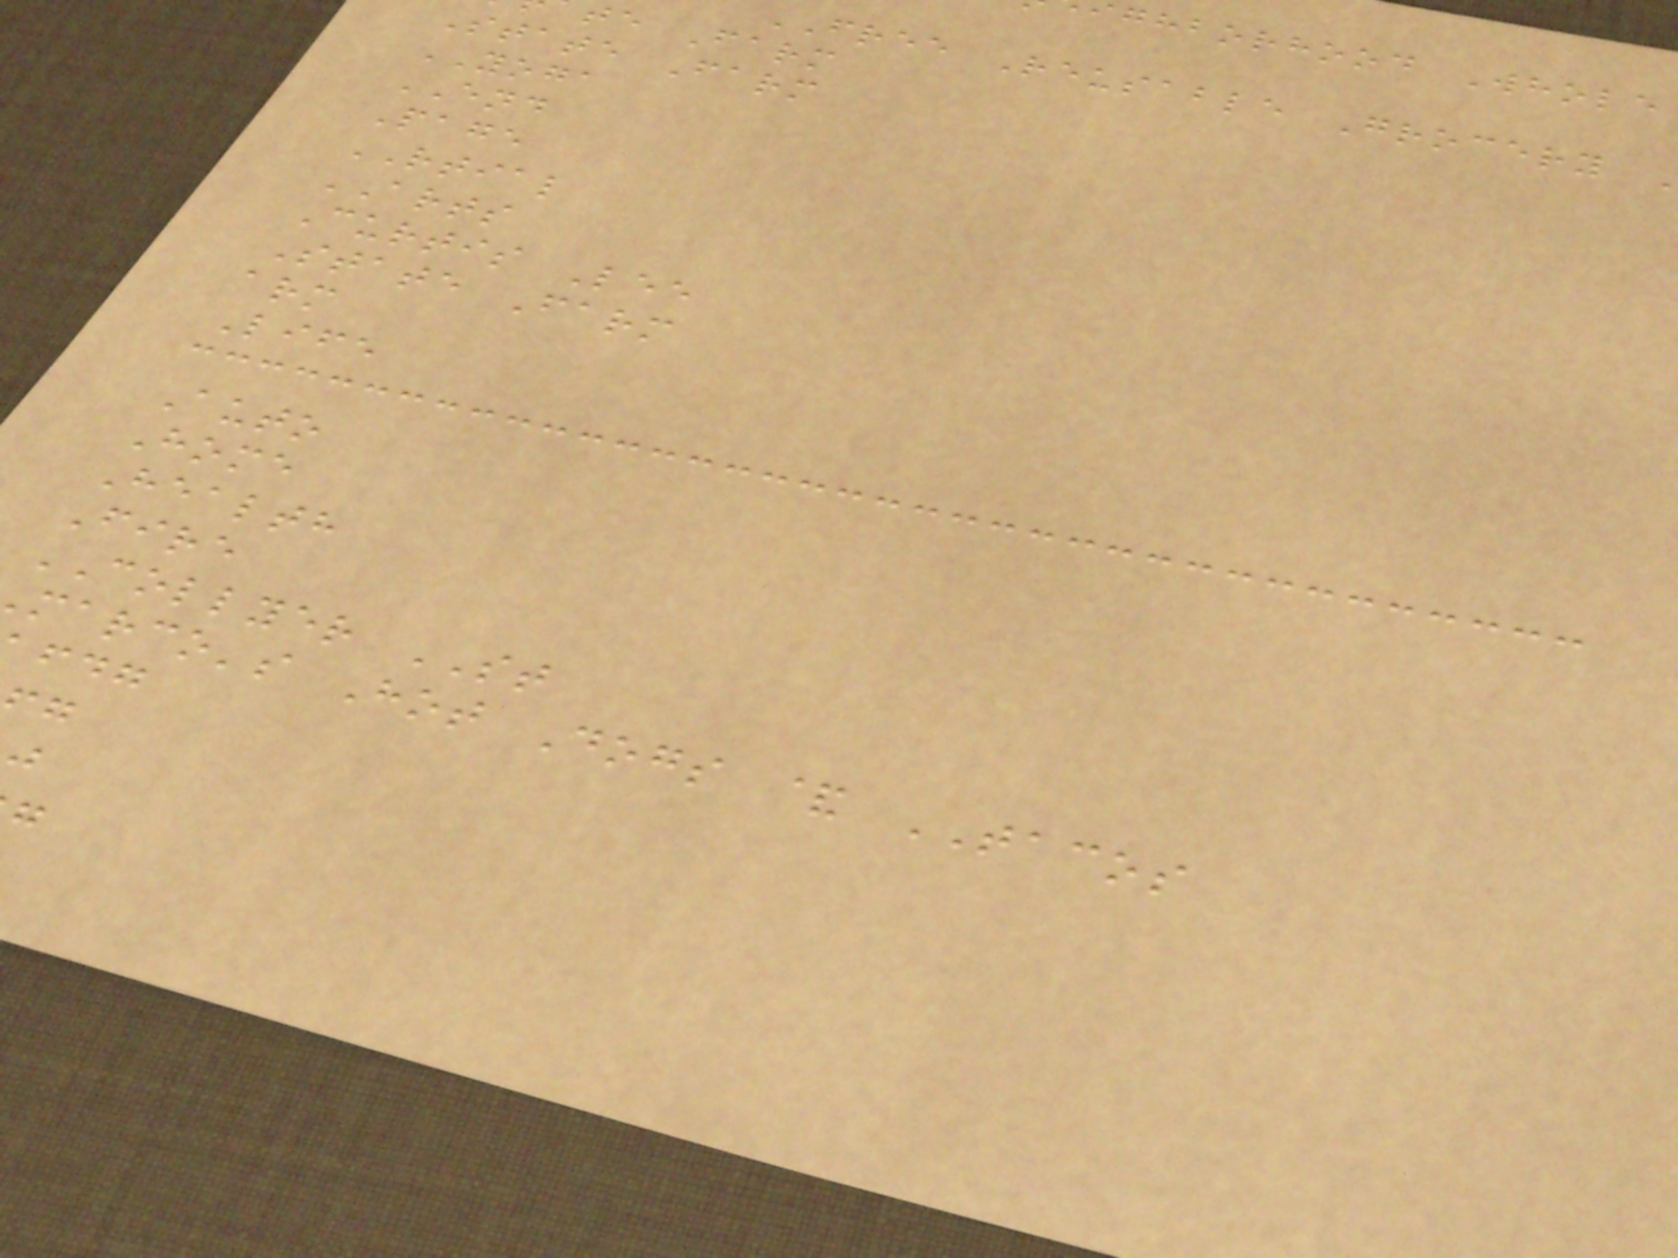ghborhood Whole
FREE Reusable Grocery
te Farm
State Farm
YOGA
END
Page
RTIAL
ARTS
Curtis Lee
State Farm
arm
Life
Auto
Home
Health
Fire
COLLYER ST
marco's Hot Dogs & TACOS
